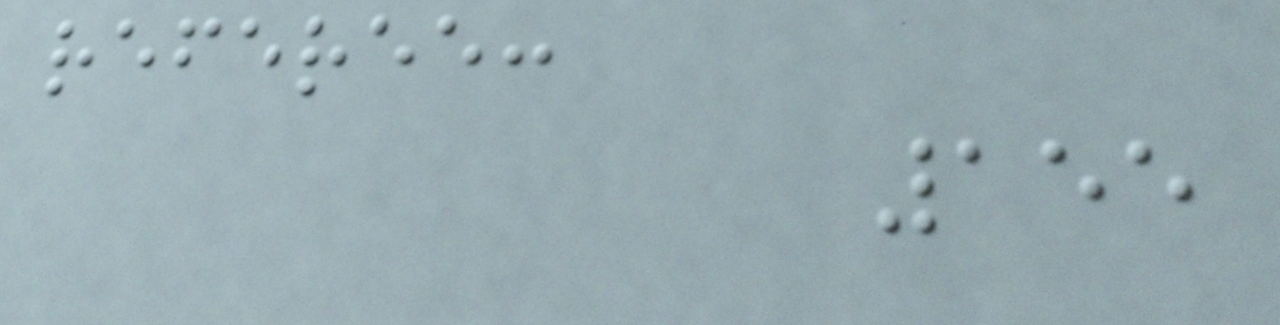referee:
155
